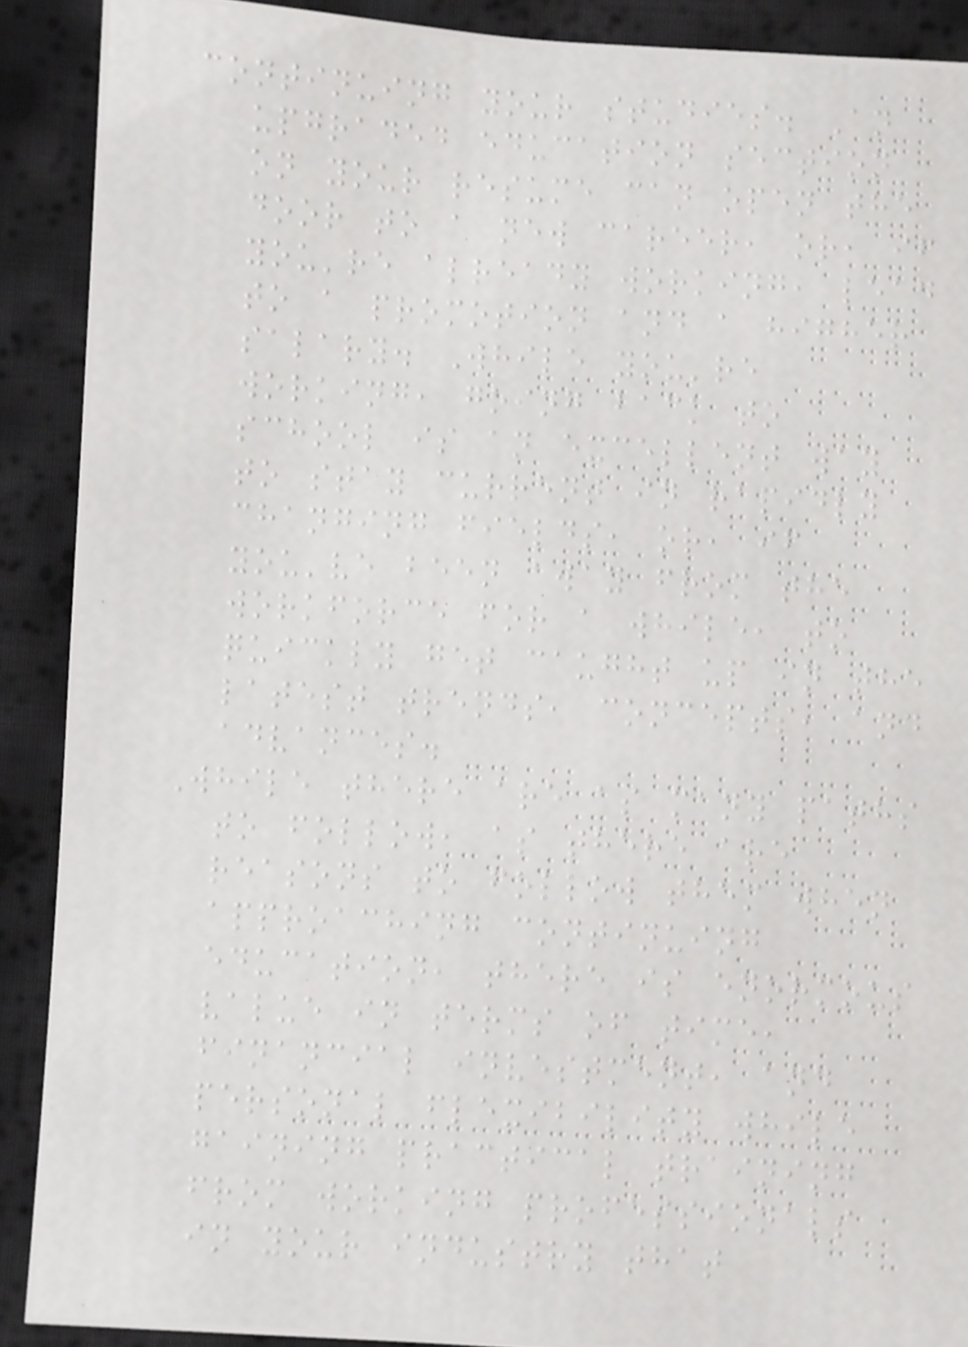continuing your studies. An
upgraded education section
on your resume can open the
door to a new career, or, if
you're already working, lead
to a promotion and a higher
salary. While you're
working, going back to
school is an excellent way
to stay current in rapidly
changing fields, or, if
you've been away from the
workforce for a while, to
quickly get caught up in the
latest trends, concepts, and
advances.
While there are as many paths
to follow, as there are
reasons to follow them when
approaching continuing
education, there is enormous
value in terms of time,
financial investment, and
personal flexibility while
gaining practical training
from working professionals
in your industry that
